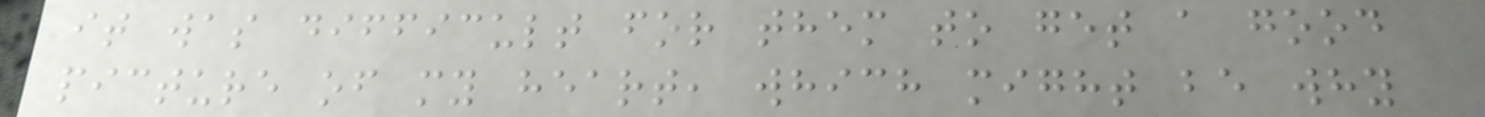it was difficult for them to get a good
picture of my heart, which might be why
